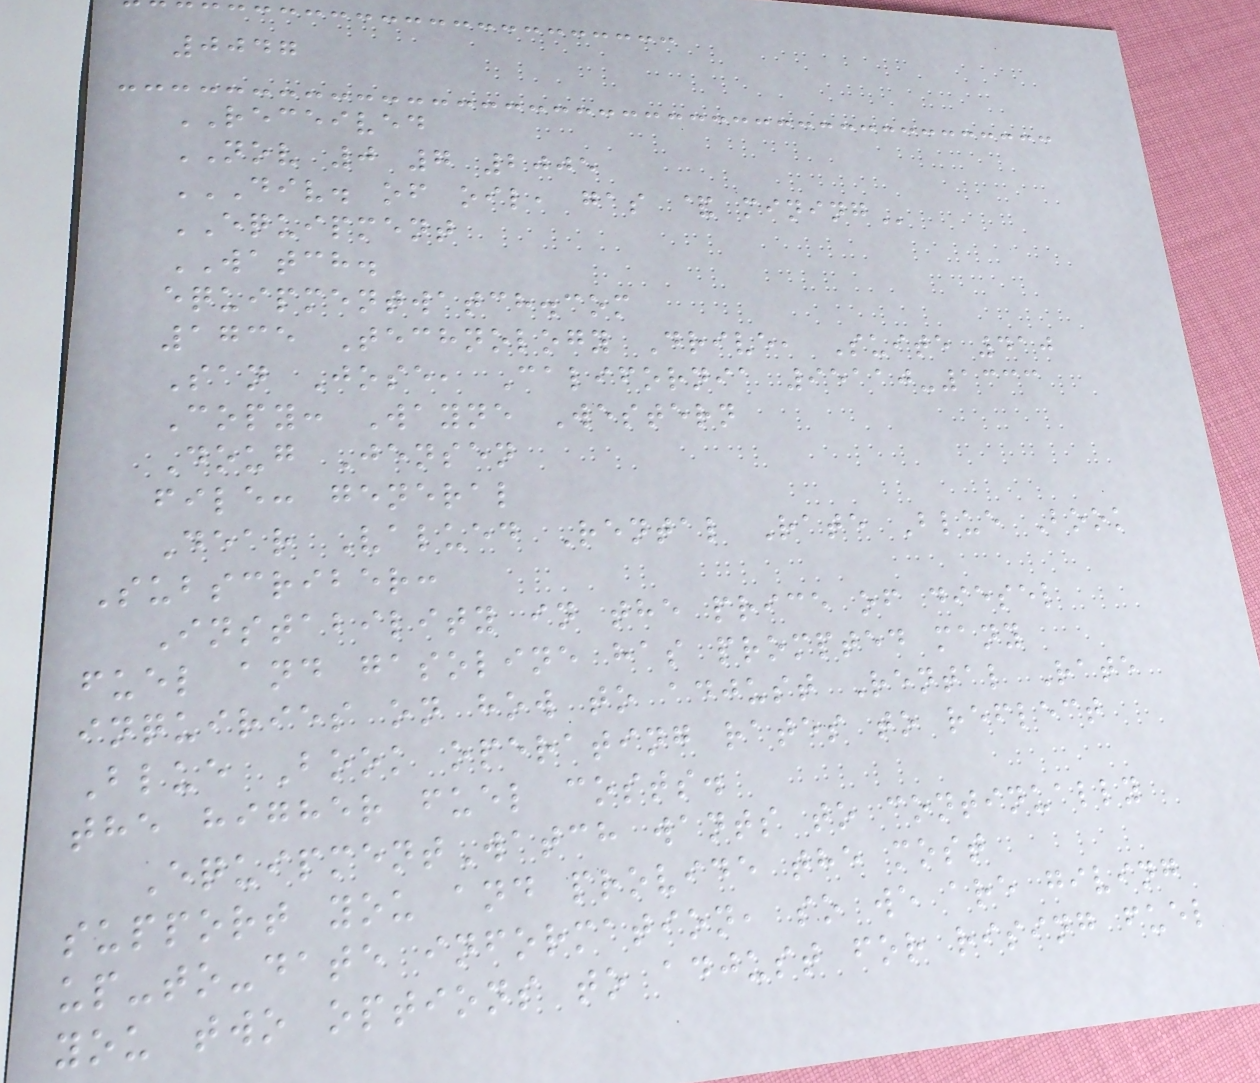0047
RECEIVED
NOV 0 7 2005
DIV. OF OIL, GAS & MINING
EQUIPMENT
WATCH.
equipmentwatch.com
1735 Technology Drive, Suite 410
San Jose, California 95110-1333
Copy: Wayne Western
Doug Jensen
file: general
Dear Valued Rental Rate Blue Book
Subscriber:
Instability in the price of diesel
fuel and gasoline has prompted many
inquiries on how to adjust Rental Rate
Blue Book operating rates to reflect
the higher fuel costs.
EquipmentWatch wants to continually
support you and provide the most
up-to-date information, so we are giving
you two options to adjust for rising fuel
